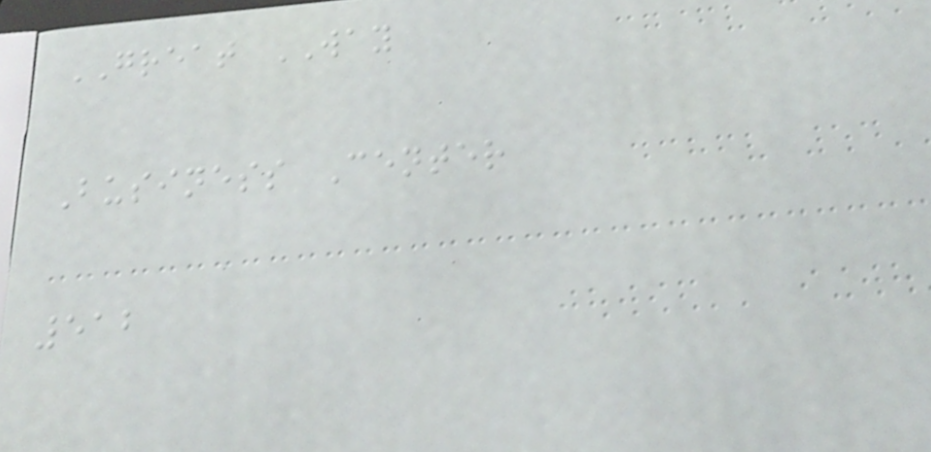GREAT WAY
Business Center
512
